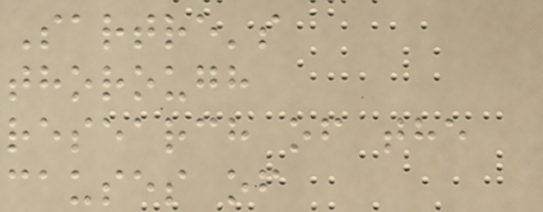Sartre's
thorough
research of the
causes of
